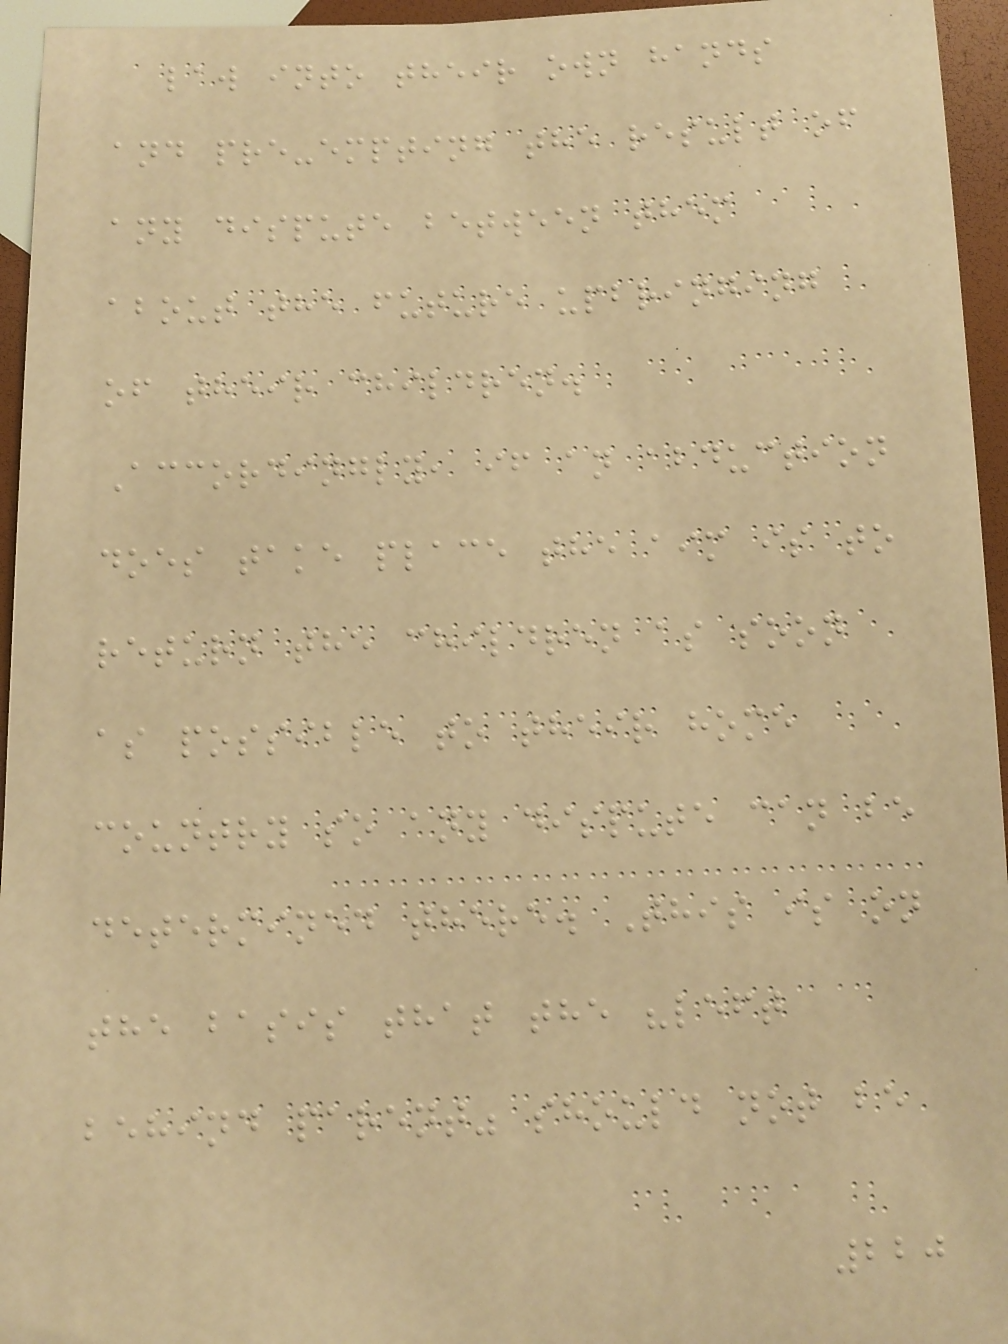law into their own hands
and pre-empting the result of
any dispute between them
about the future upbringing
of their children.
Accordingly, if an abduction
does take place the aim is to
return the children as soon
as possible to their home
country so any dispute can be
determined there. This is on
the basis that the "left
behind parent" should not be
220
